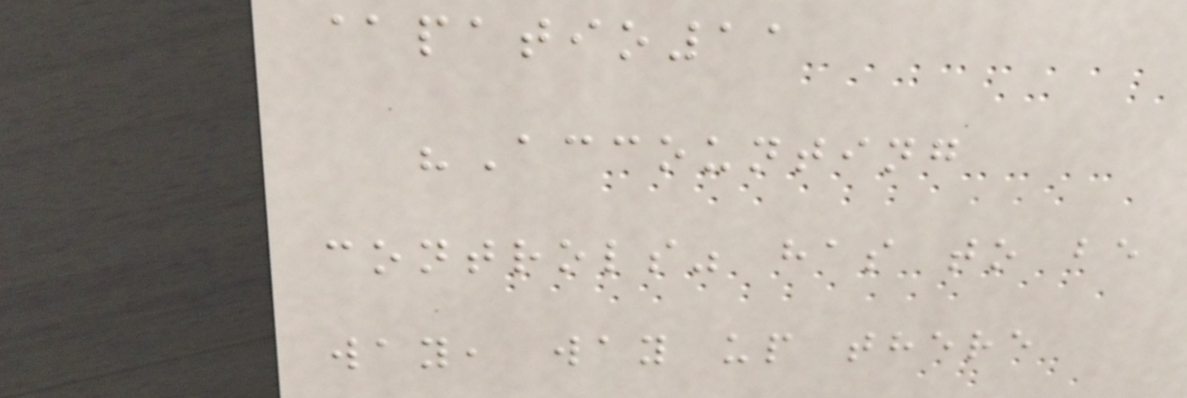@patio11
"Accounting
controls" has to be
way, way up there
